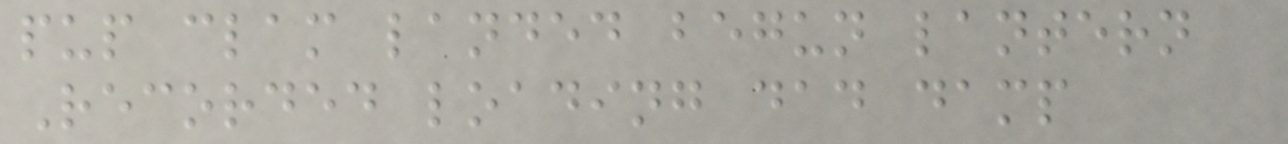pup clam landed begun lantern
Recorded loading dad damp
